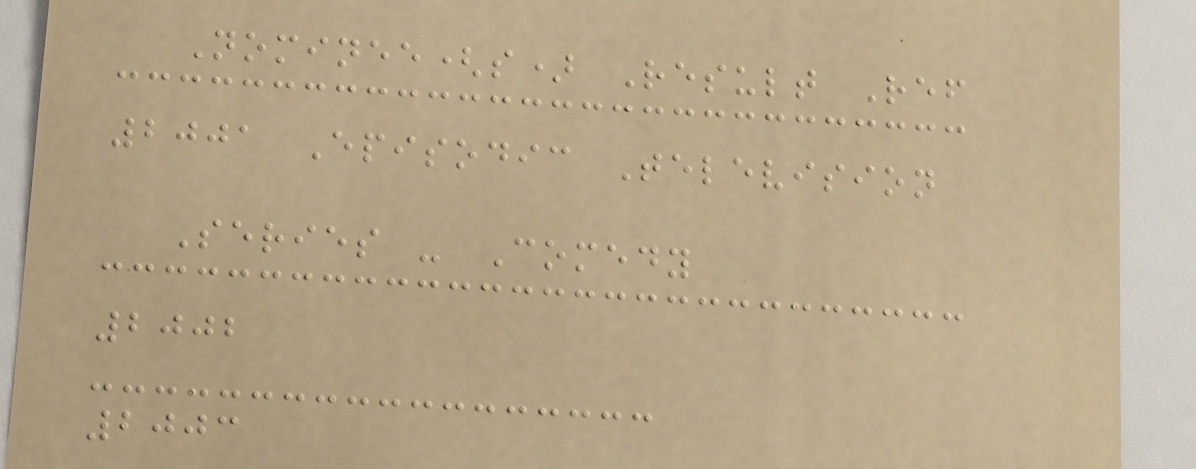Nominee(s) Result Ref
2001 Episodic Television
Series - Comedy
2002
2003
